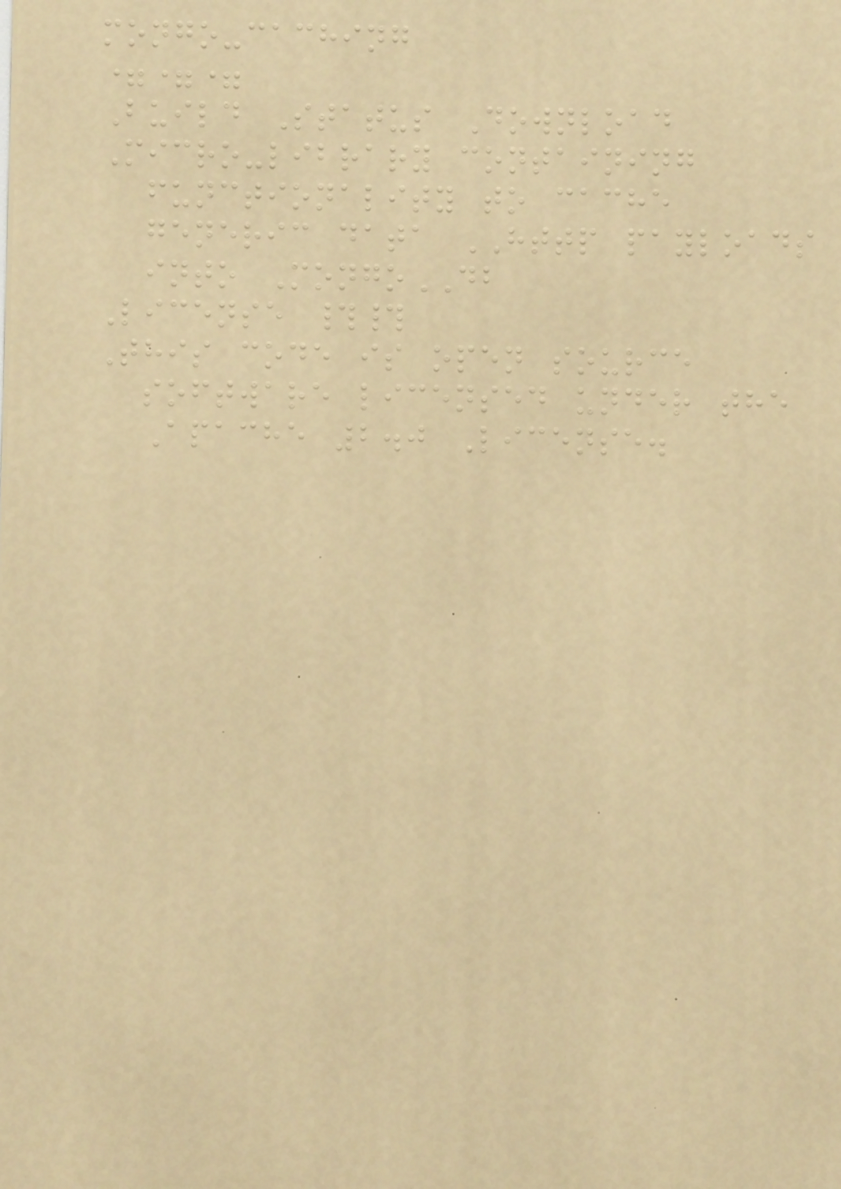mongo-caching
===
Build Status Download
Micro-library containing
functionality to cache
generic data HTTP payloads
into MongoDB
License ##
This code is open source
software licensed under the
Apache 2.0 License.
